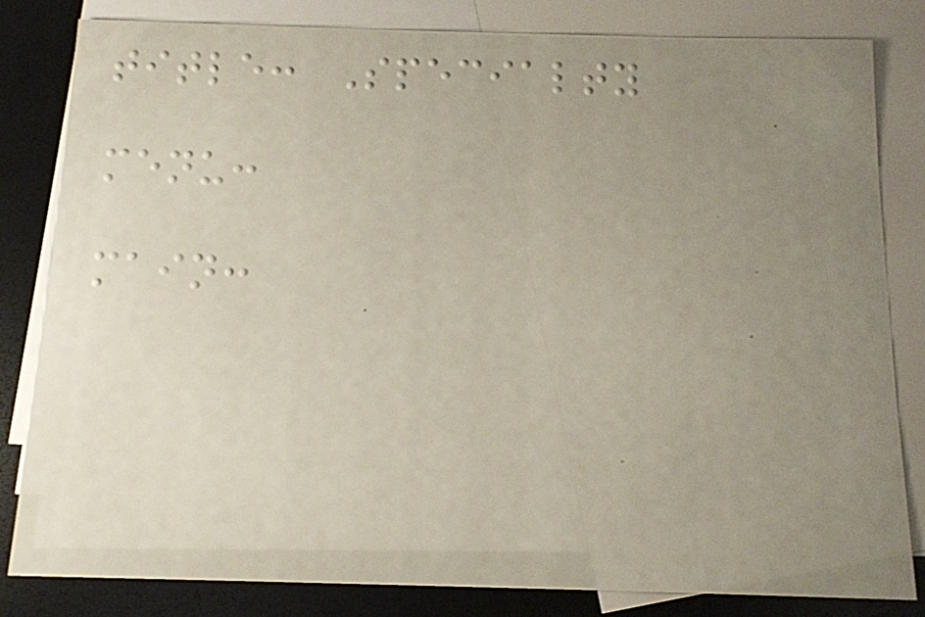title: Specialty
menu:
main:
